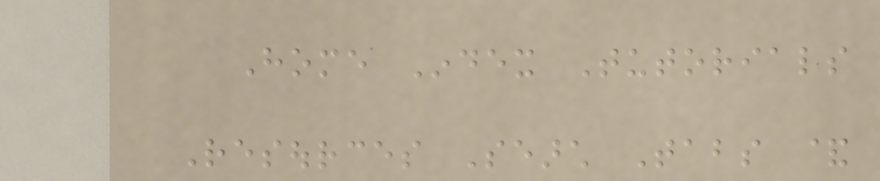Home Index Tutorials
Resources Search Tabs &
